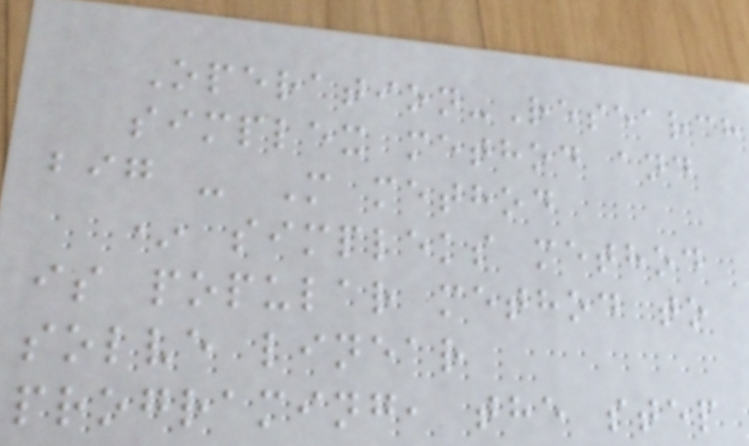Operation-Research
simplex method and
big - M method
* simpleks method
is popular method to
solve linear
programing, the step
